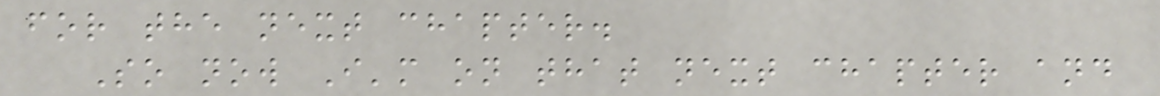for the next chapter.
So now I'm on that next chapter and
